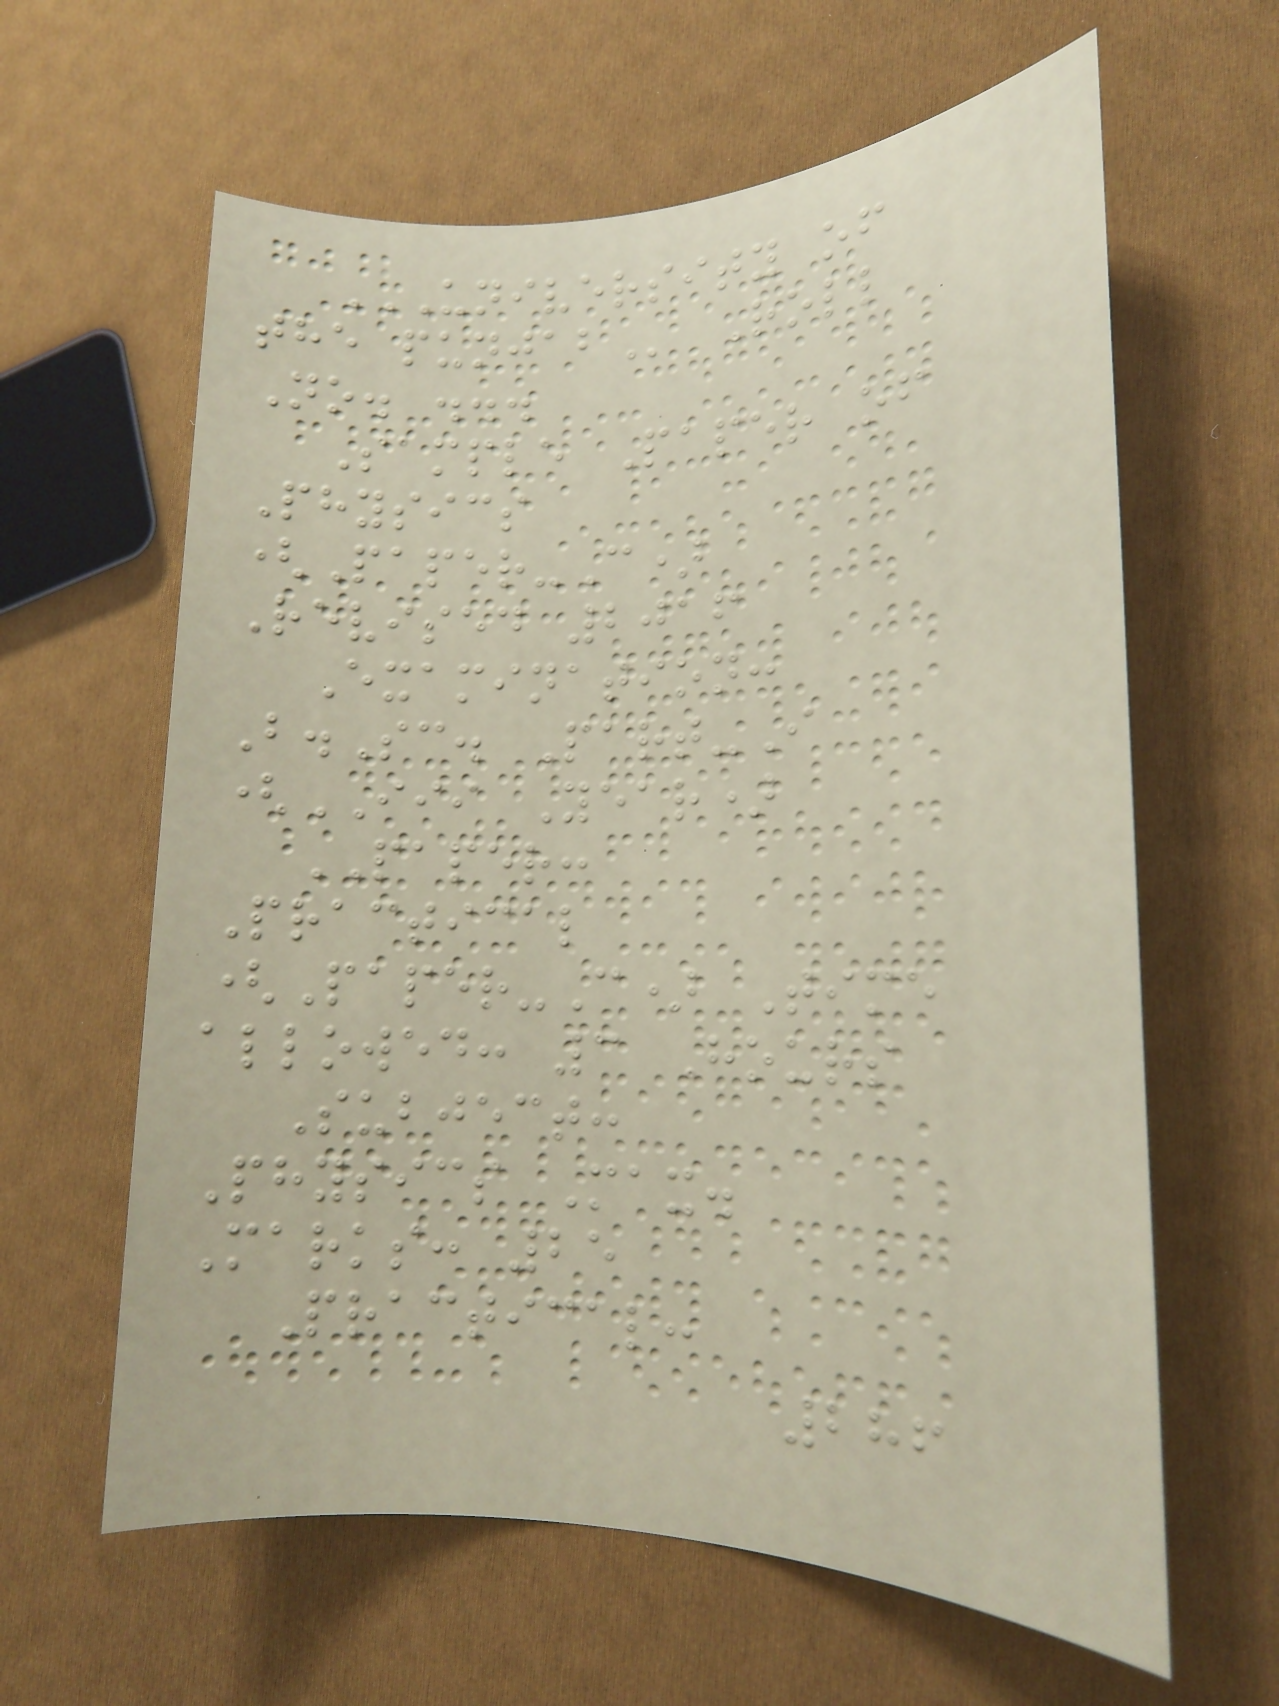UNIVERSITY OF
THE PUNJAB Roll
No. ...
Sample Paper of
Physics
(Paper-C)
Revised 2016
Examination:
B.Sc. Part-I
(III Year)
PAPER:
Practical
(Paper-C) Time
allowed: 3 Hours
Subject:
Physics Max.
Marks: 25
Practical:
286
